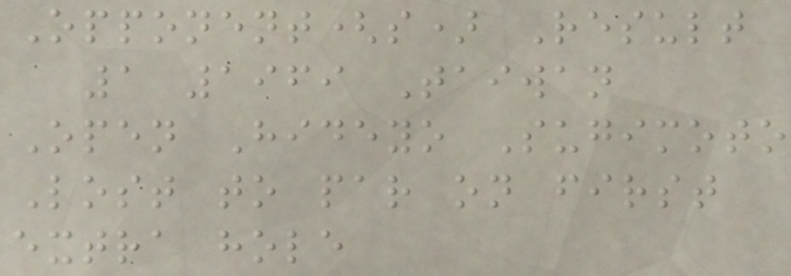Opponent(s) Result
1 1969 Taiwan
Open Hideyo Sugimoto
Lost to par on first
extra hole
